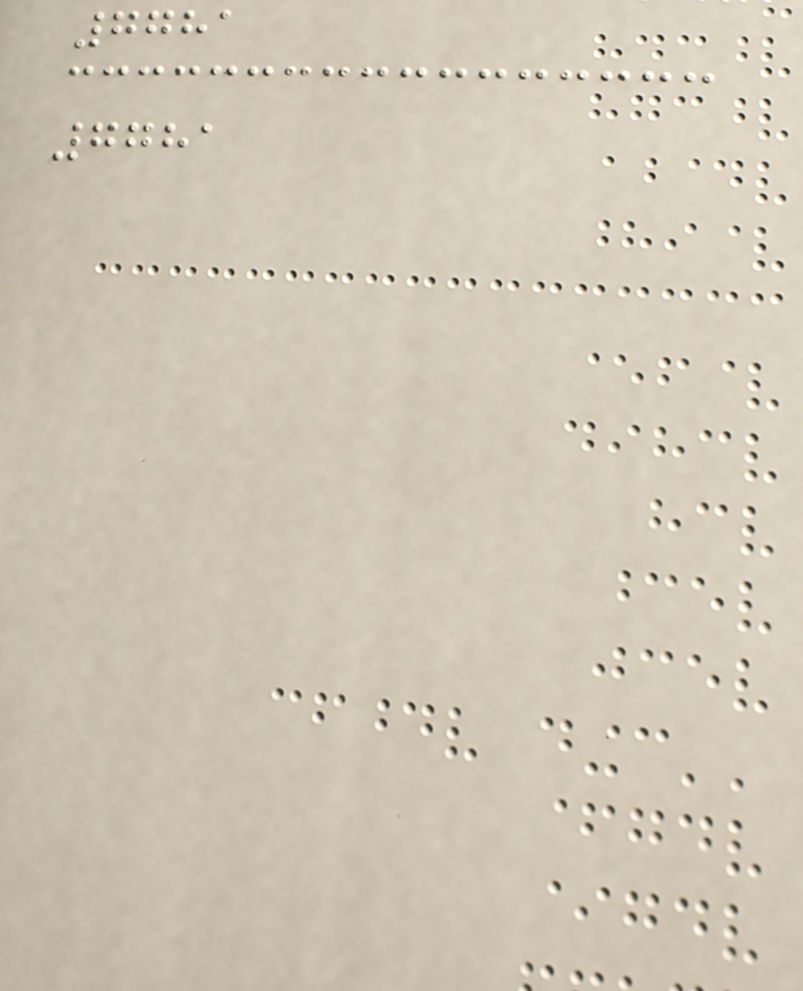7781
7781
